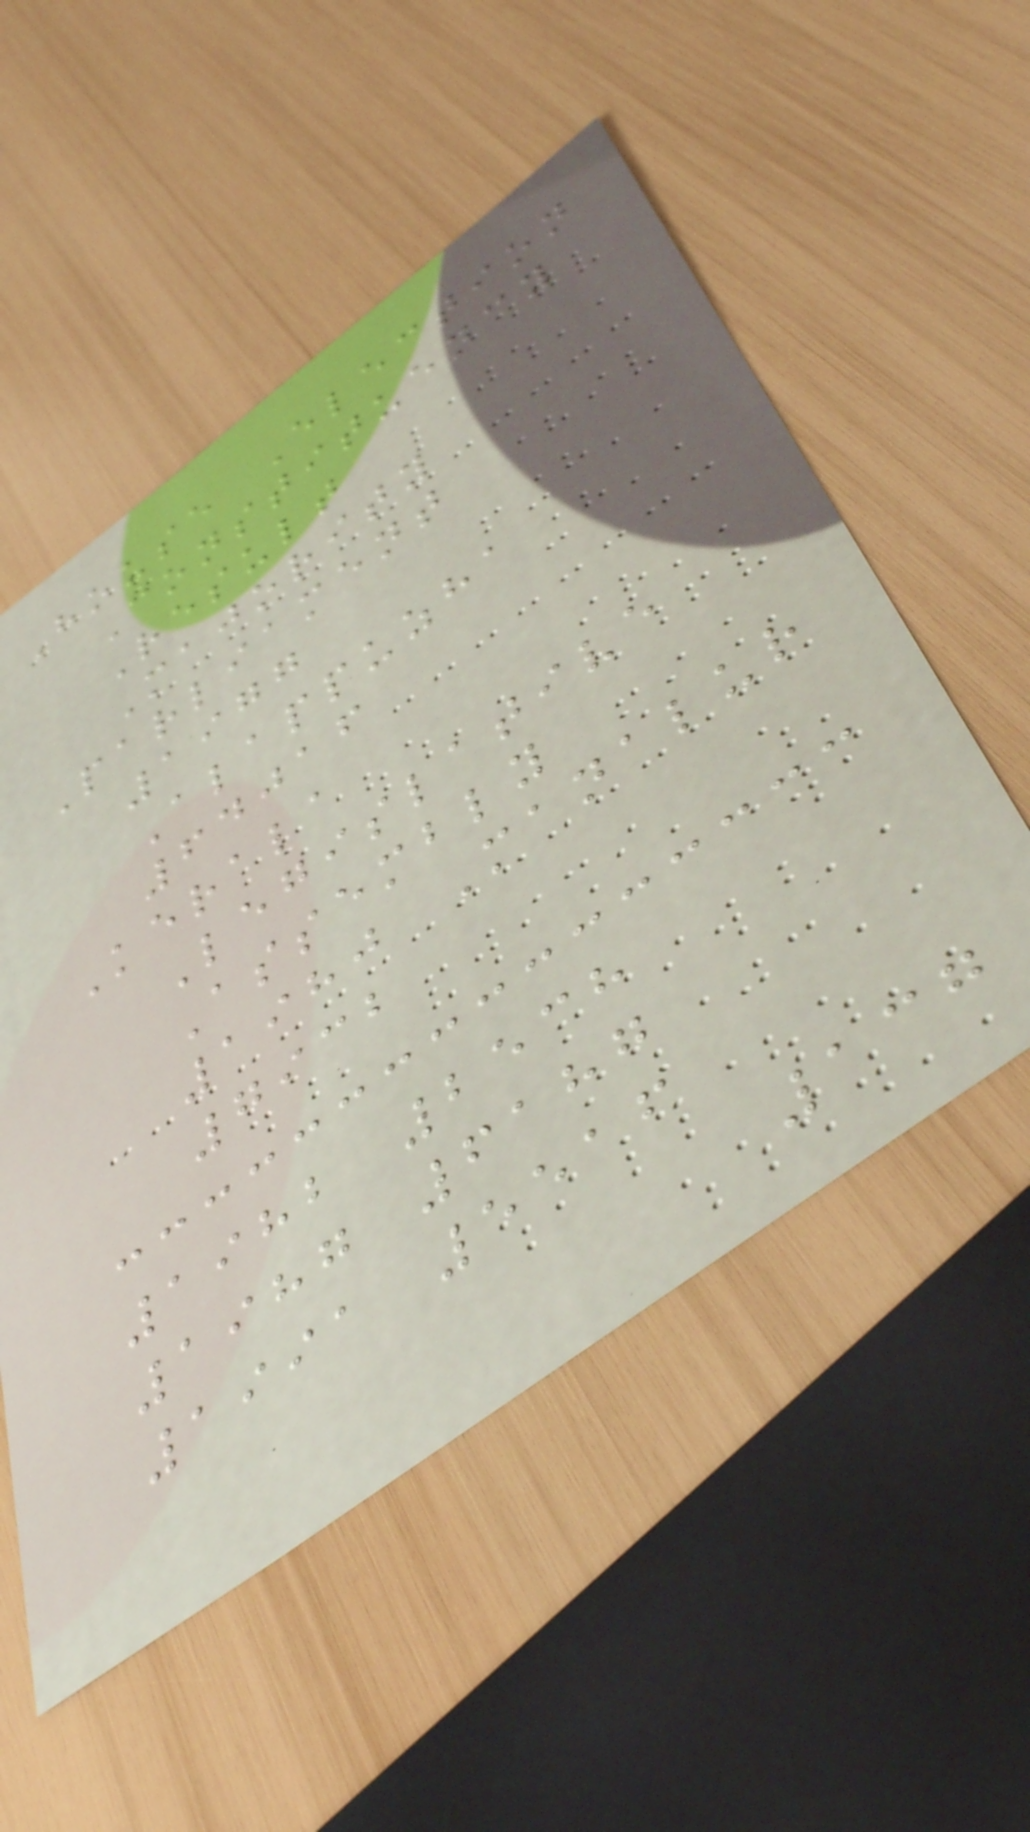House Election
Constituency
Result
Majority
Parliament
1977
Alappuzha
64016
Kerala
Legislative
Assembly
1980 Manalur
7932
1982 2538
1987 6187
1991 5516
137
